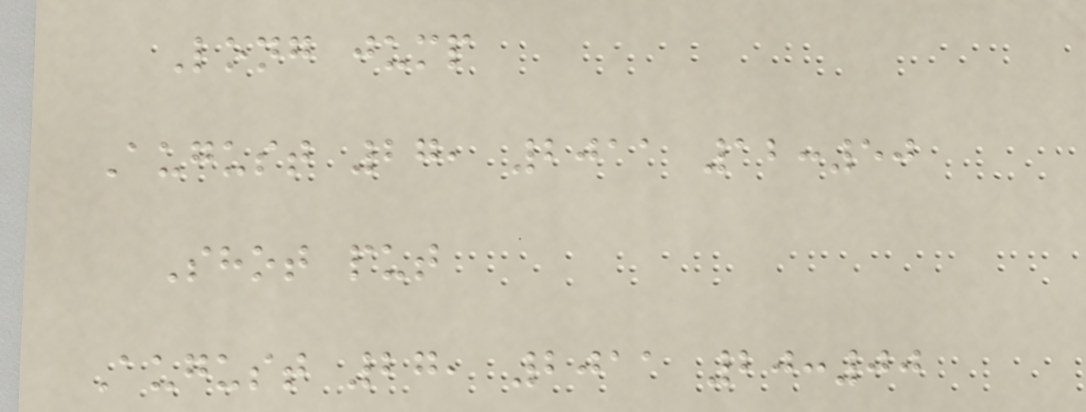Long jump
August 27, 2011 12:50
Shot put
August 27, 2011 20:00
